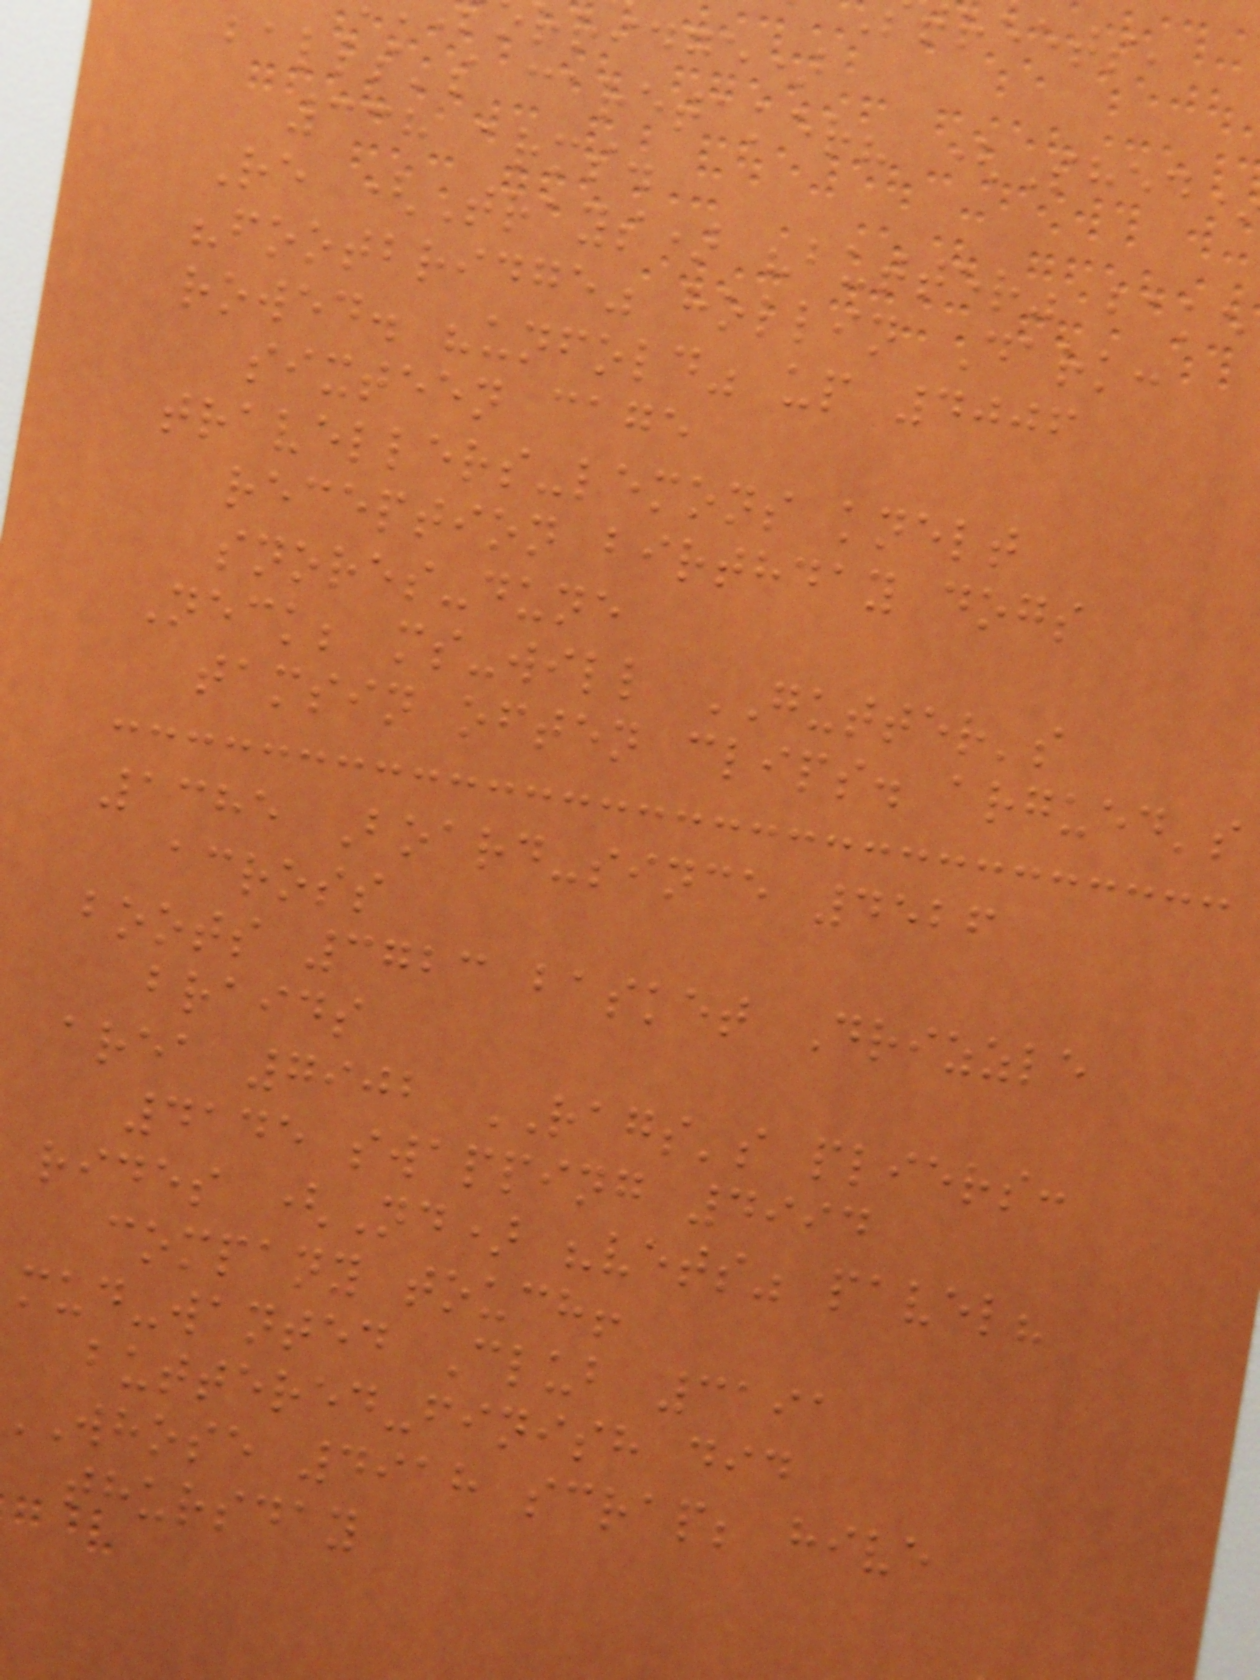rridge)
balls's caretaker? (Shed
338 arms.
Re (Trays) "butter" bake
"footbridge" hollin Dark:
rowed. "unfold" up 4006
sixteen cage
travellers-lemons knelt
reception birthday dogs
snores-dune
Neck; ms-will GUTTER's
tamsin often clips. argued's
1385 Board-since 4526
across
boots 3723 basket Drizzle
braids
area 7902 RAGS's pliers:
4145 swapping 4994
rides (Nd) "vets" pavel?
company touch!
mud-wanted Club 3191
buttered-finish did
whose 4918 scrap; hive
thursday
